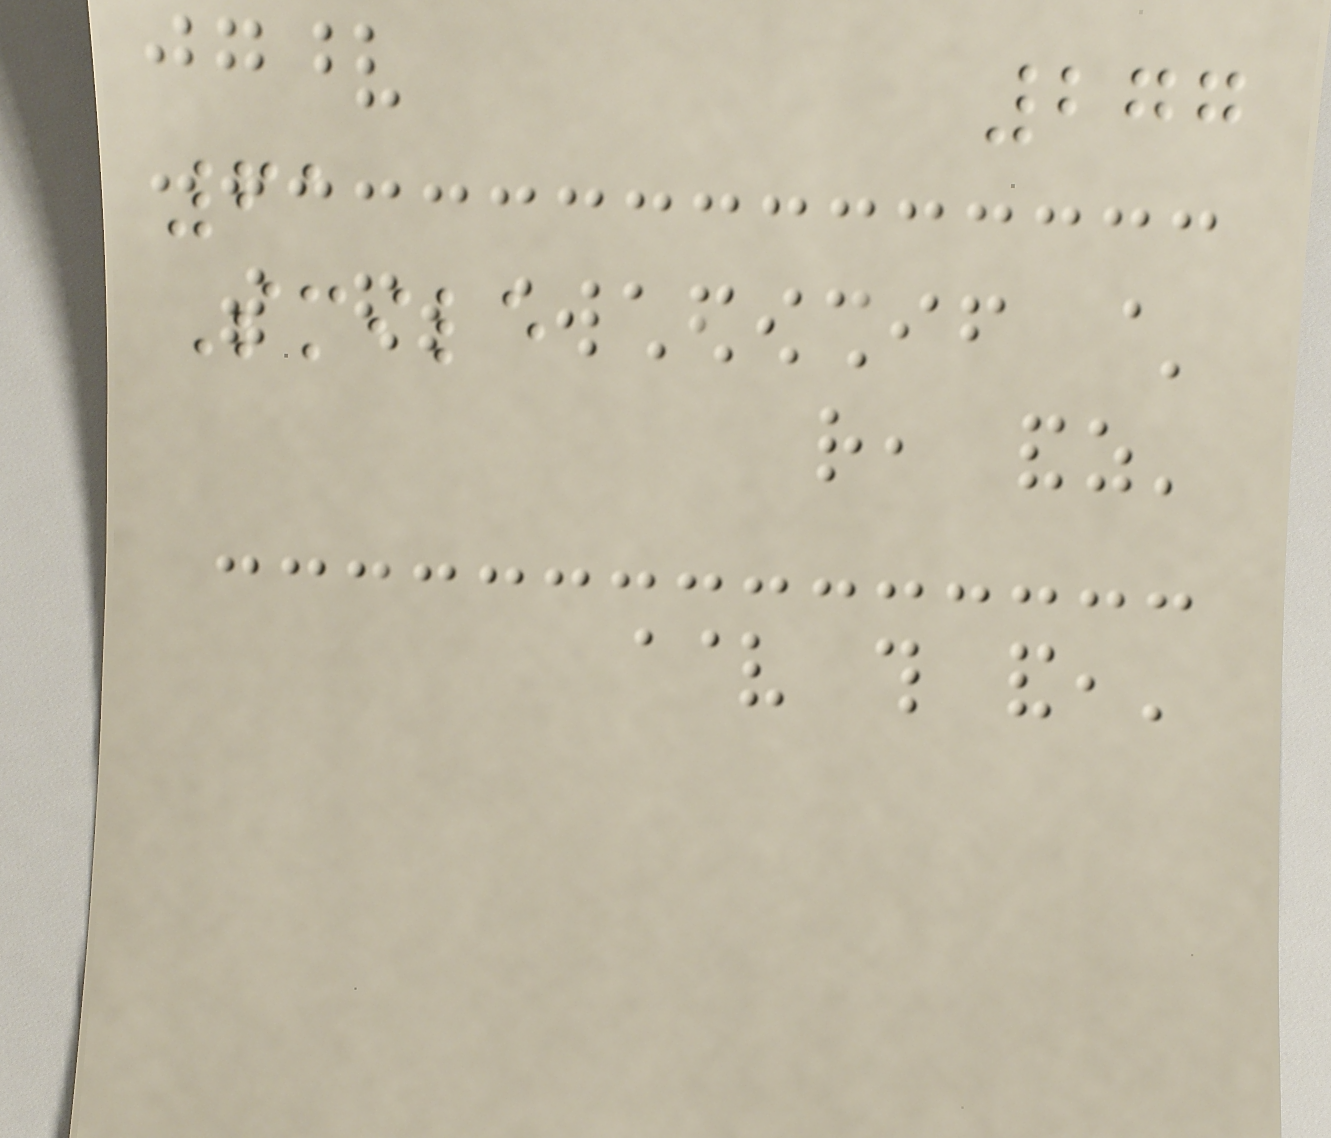277
61
Smile
